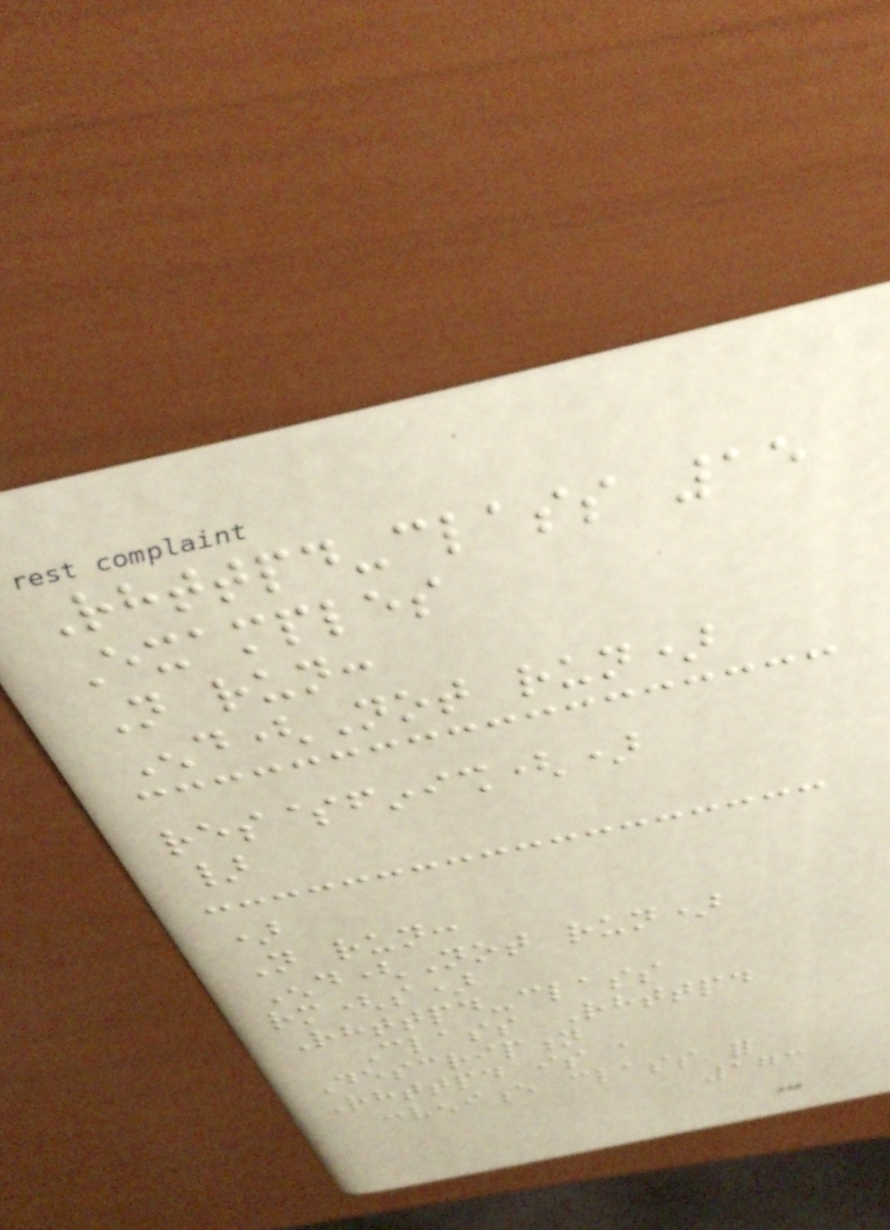Rhttpd-class 15
Examples
Not run:
End(Not run)
res$finish()
}
)
Not run:
End(Not run)
rm(s)
Rhttpd-class
Class Rhttpd
Description
Rhttpd is a
convenience class for
173
